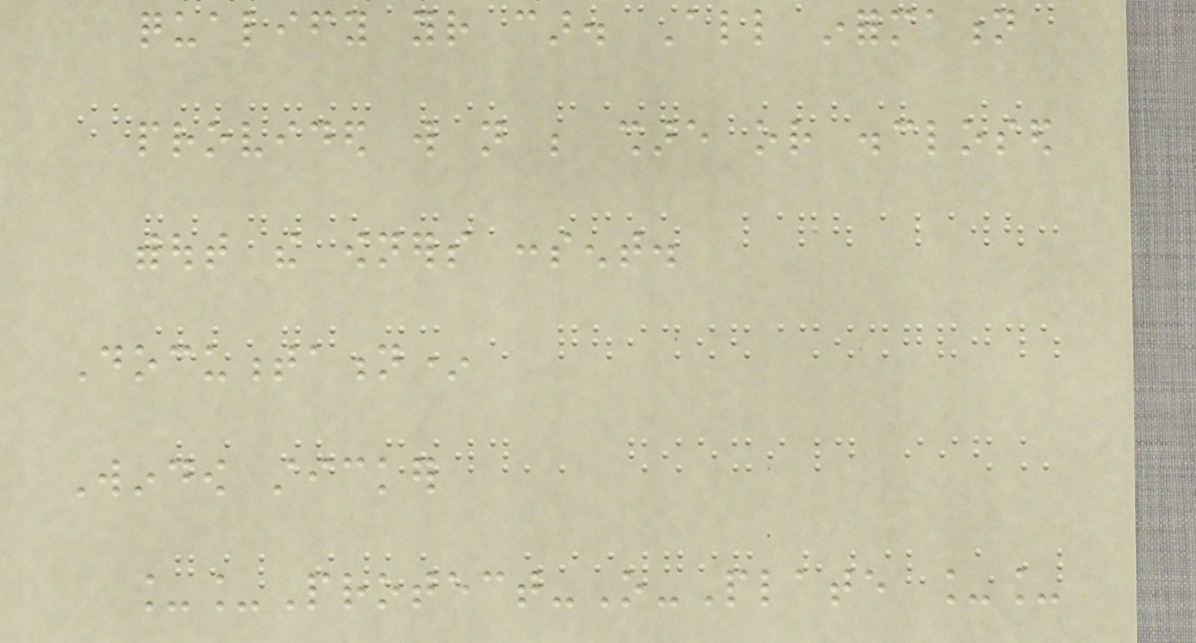qualify your car. All information
provided will not be share or disclosed
without the owners consent.
Documentation*
Window sticker
__Protect-O-Plate __
